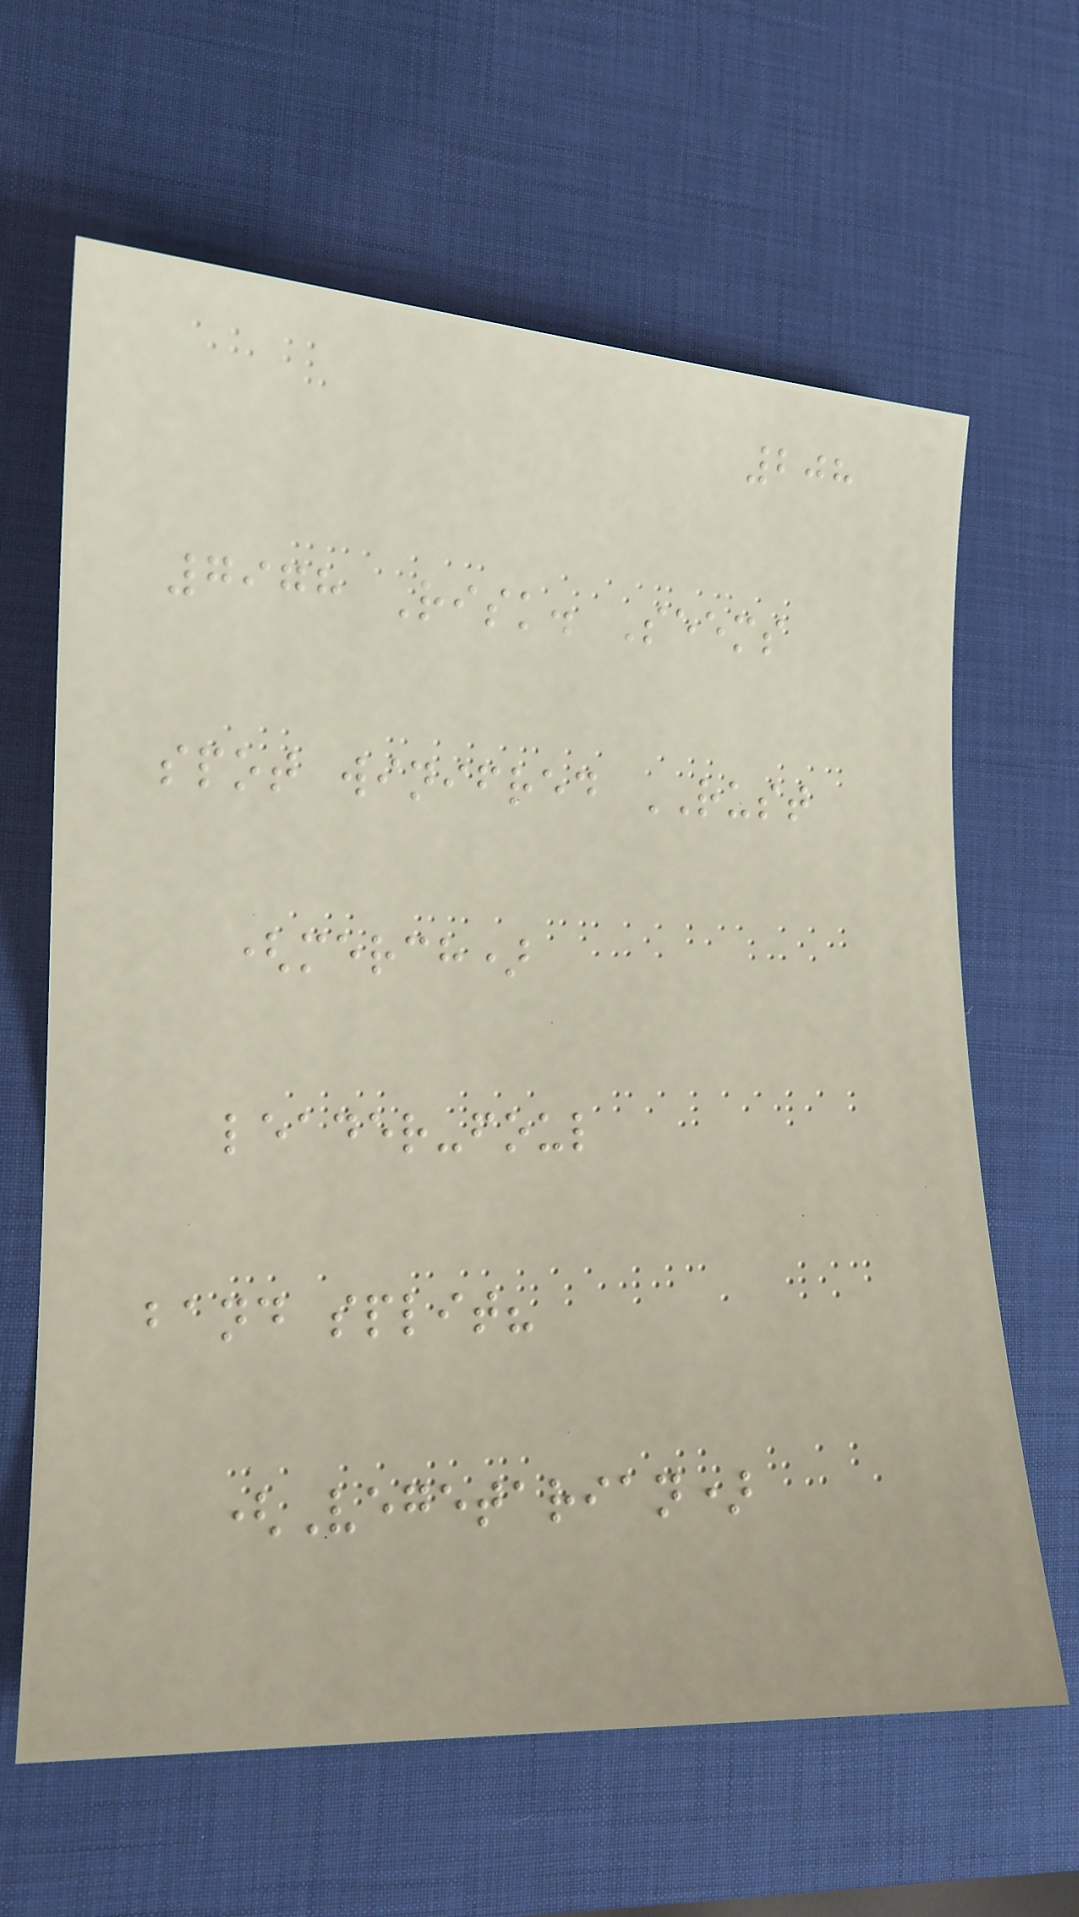208
7978 Risk. Seems
spot winifred RUST
(merch)
leader-foul
band split?
(Vegetarian)
